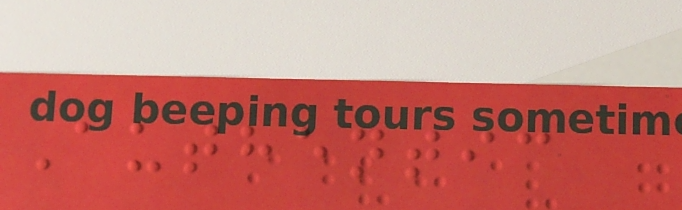Authentic
